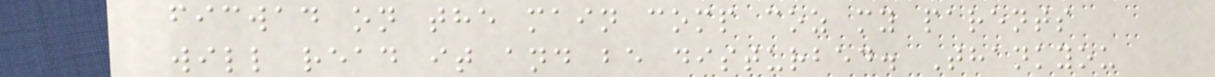ficwad on the main comp coz my parents
will read it and be disturbed. Thankyou
